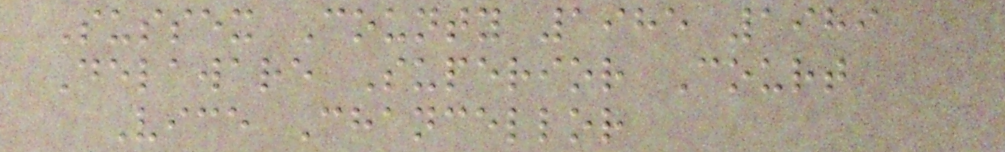Sussex County 1985 1989
Delaware Superior Court
Vice Chancellor
